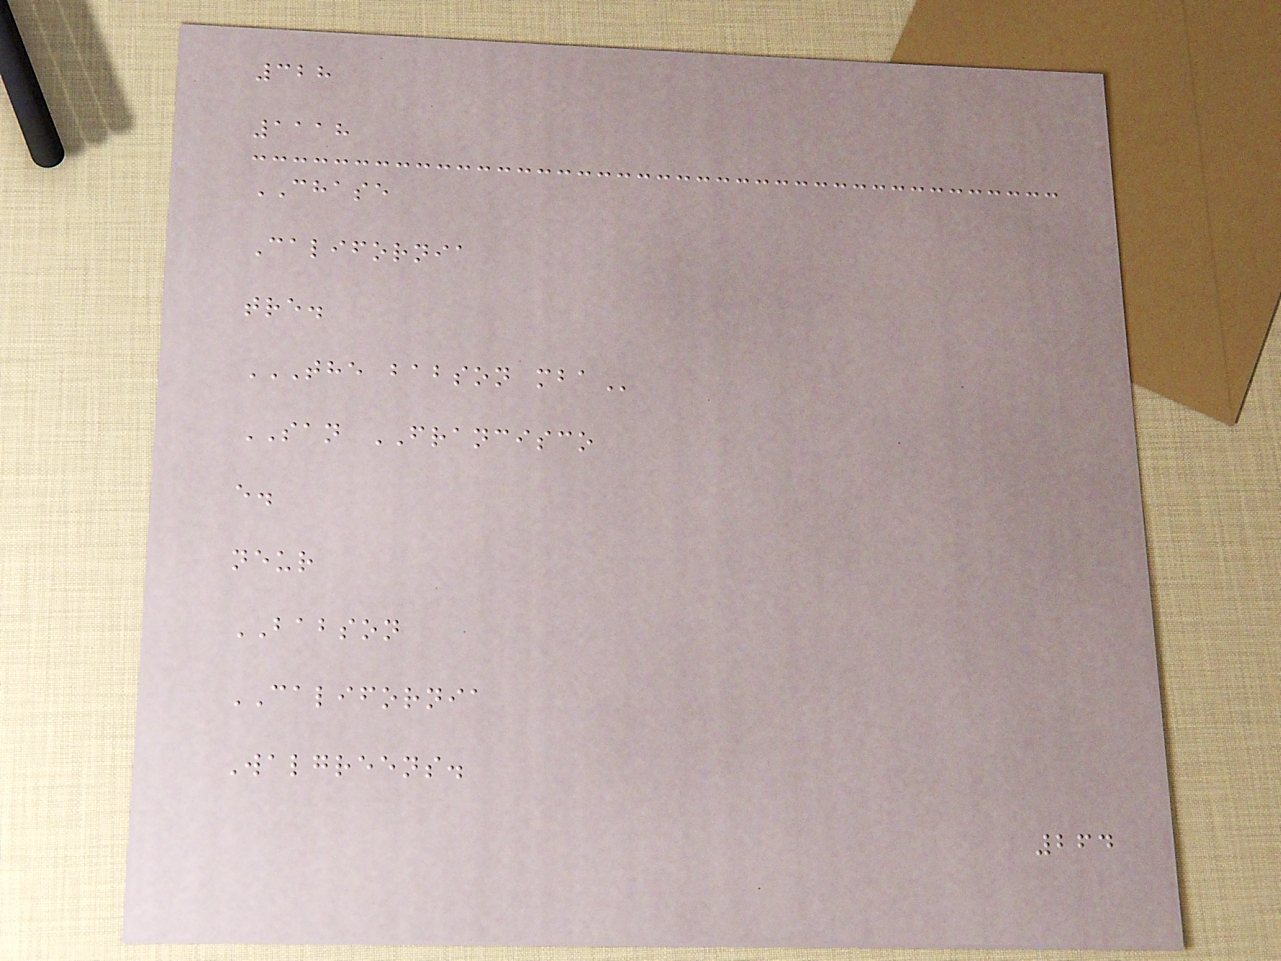328
1118
CHASE
California
tre.
THE BABSON MBA
SAN FRANCISCO
e.
neur
BABSON
CALIFORNIA
Walgreens.
264
